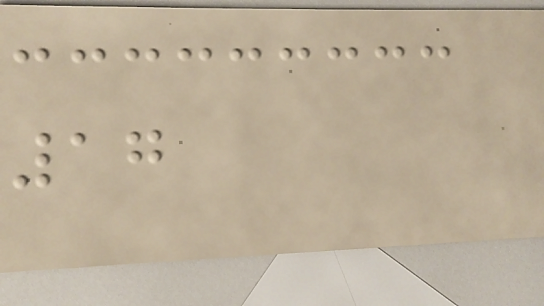17
